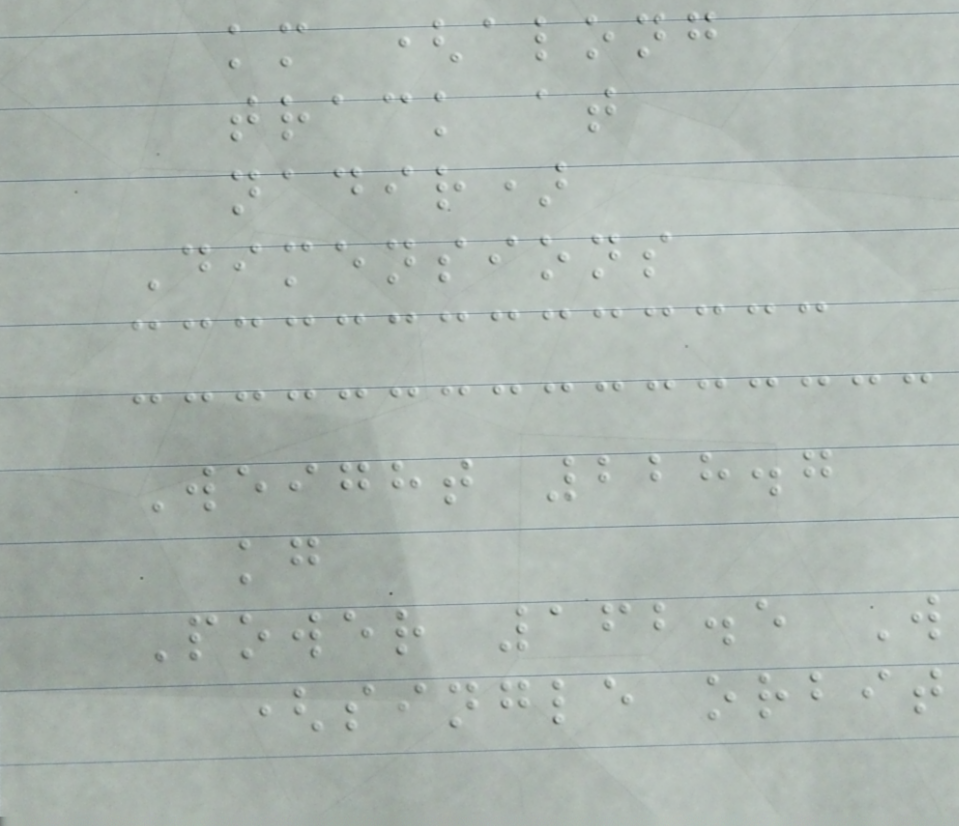km (along
track at
nadir)
Dimensions
Weight 228.7
kg
Power 162.5 W
(single orbit
